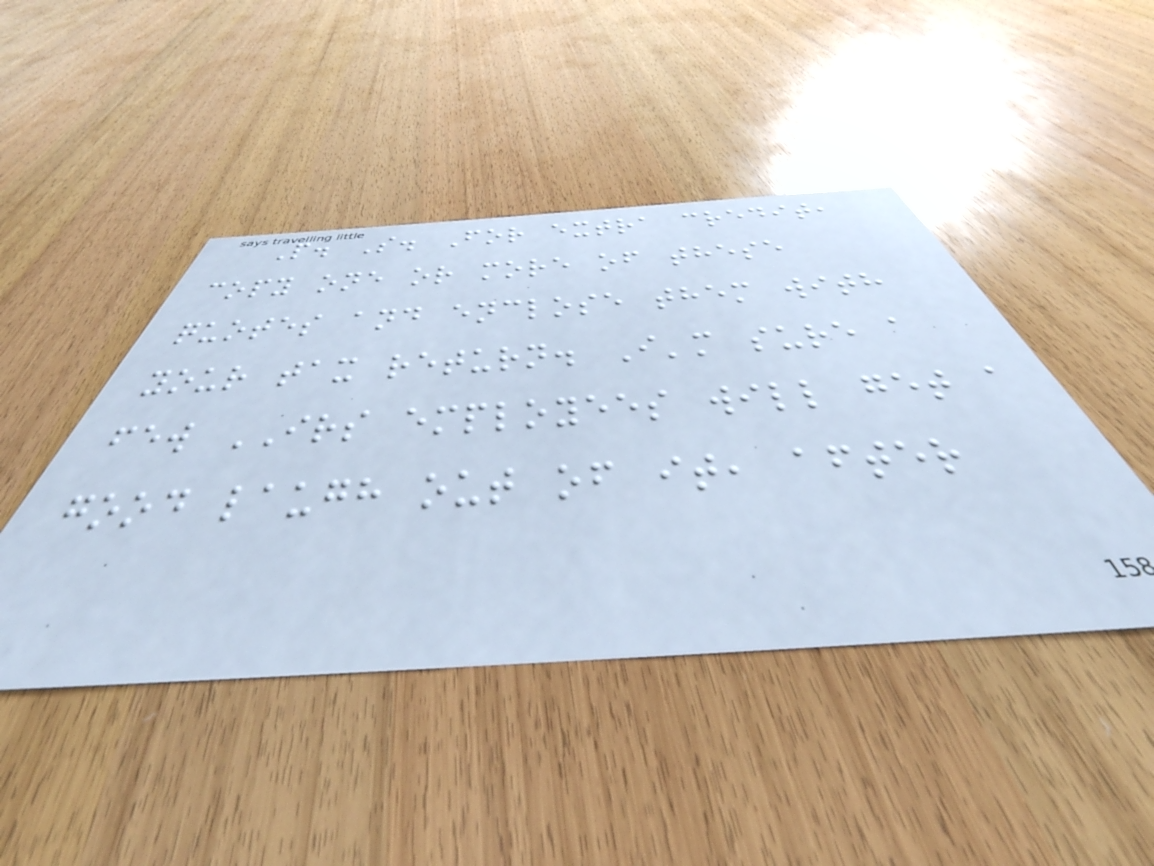P. S. For extra credit,
copy one or more of these
quotes and enclose them with
your tax return. I'm sure a
few IRS employees will get a
good laugh out of it, after
